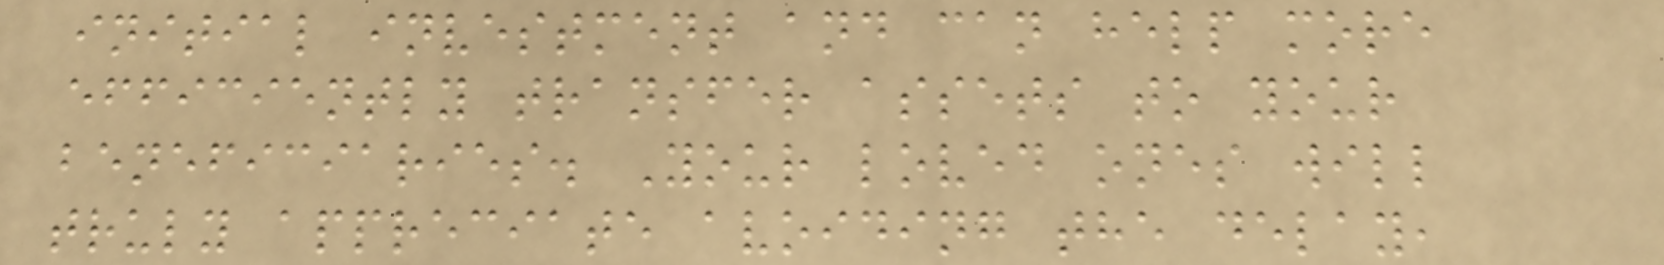initial investment and can help more
efficiently transfer assets to your
beneficiaries. Your loved ones will
truly appreciate avoiding the delay,
